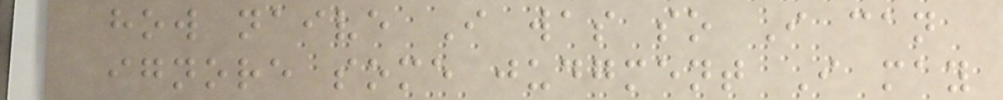how naive I was so I can
ignore some judgment I may
